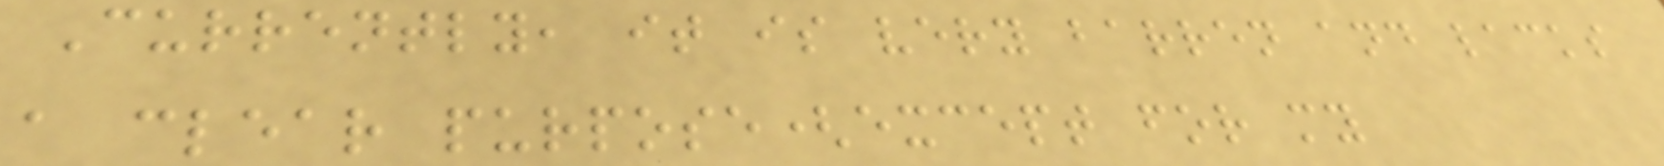Currently, it is very barren and lacks
a clear purpose(except for my
